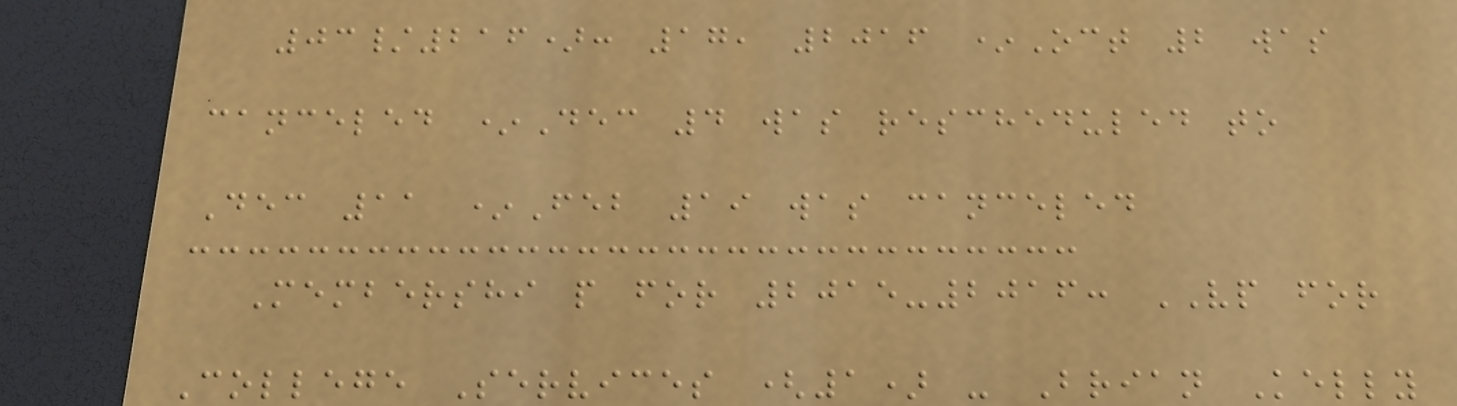03/216): 17, 2016 *Oct 2 was
canceled *Dec 4 was rescheduled to
Dec 11 *Feb 19 was canceled
Membershi p for 2015-2016: VP for
College Services (1) - Brian Kelly
